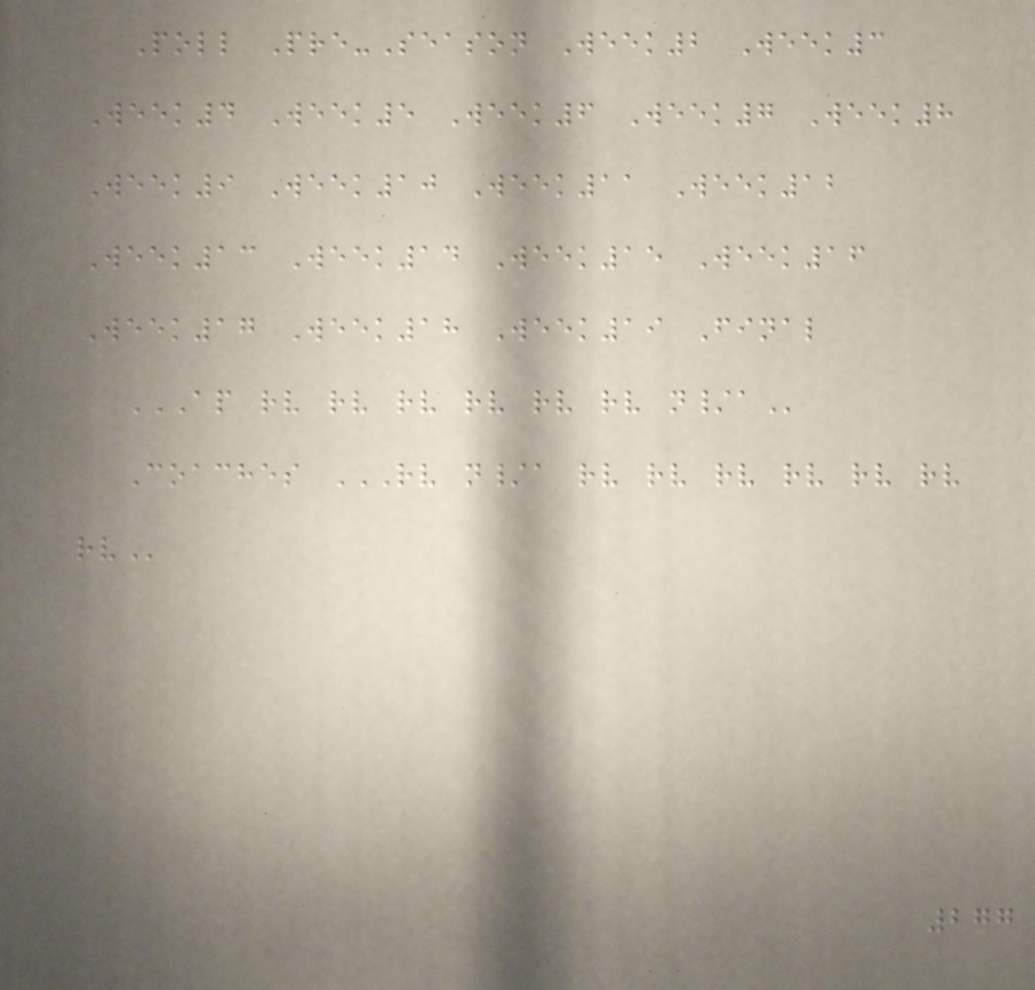Poll Pre-Season Week2 Week3
Week4 Week5 Week6 Week7 Week8
Week9 Week10 Week11 Week12
Week13 Week14 Week15 Week16
Week17 Week18 Week19 Final
AP RV RV RV RV RV RV N/A
Coaches RV N/A RV RV RV RV RV RV
RV
277
